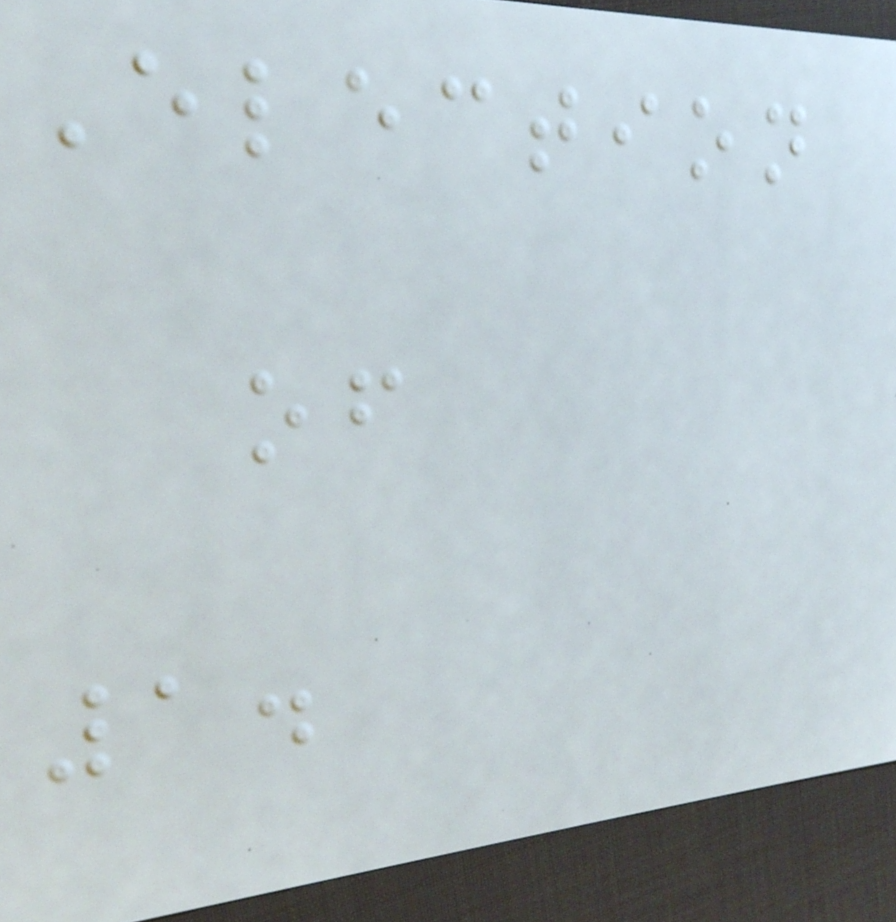Election
of
1.
